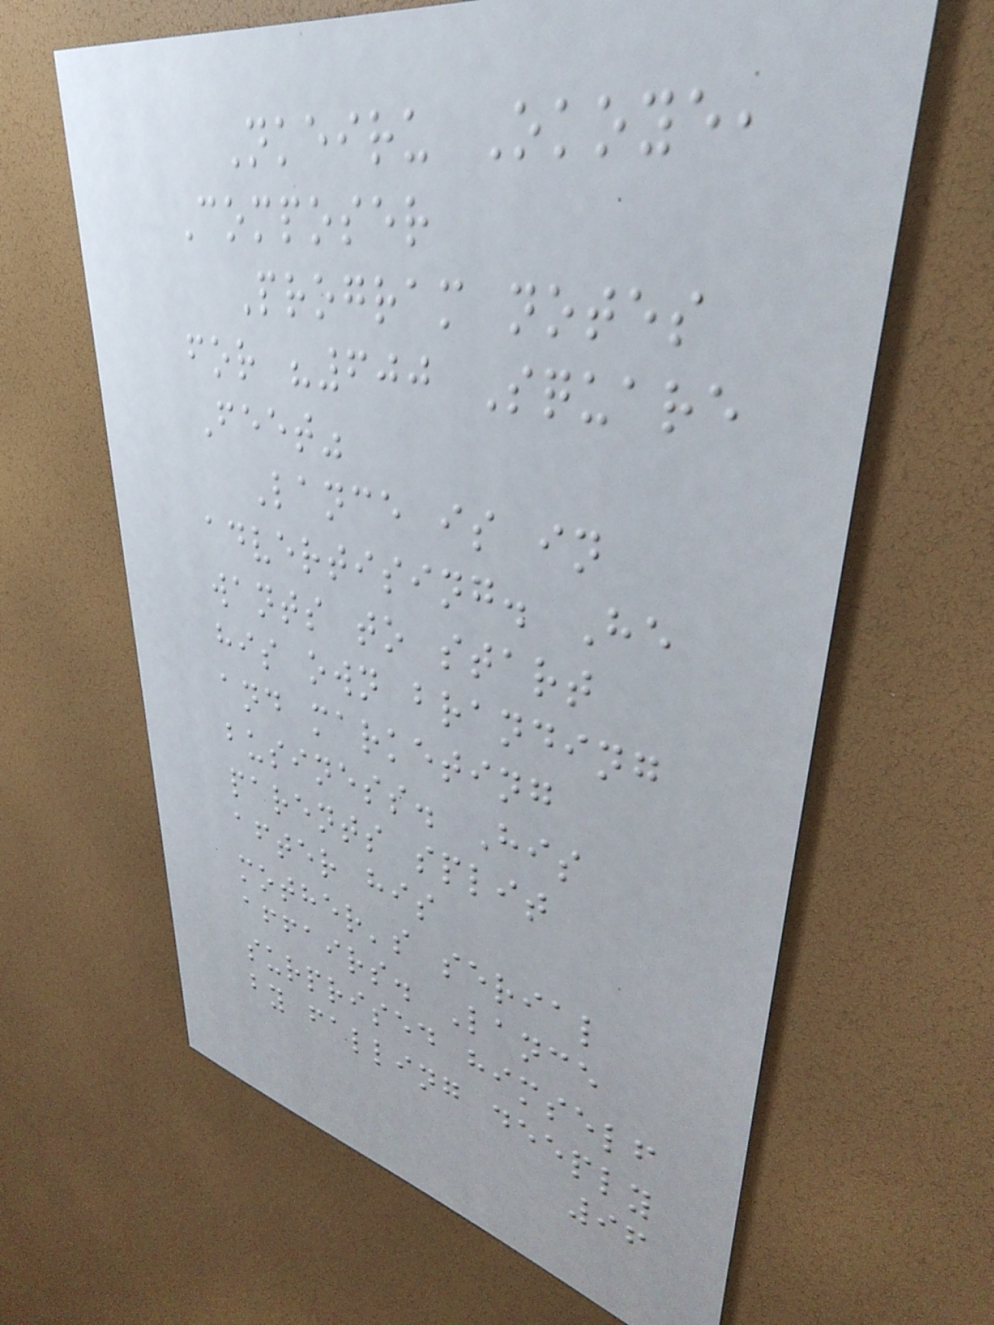Nkeiru Okoye,
Composer
Program notes
for "600 Square
Feet"
Lance is in
advertising. He
wants to start
his own branding
and marketing
business. His
parents split
after his
mother's serial
affairs. Lance
surprised himself
by falling deeply
96
